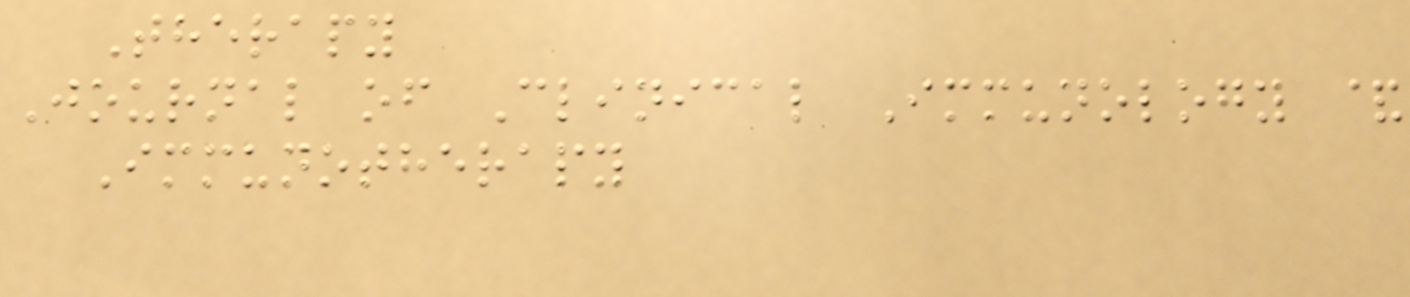Therapy
Journal of Clinical Immunology &
Immunotherapy
